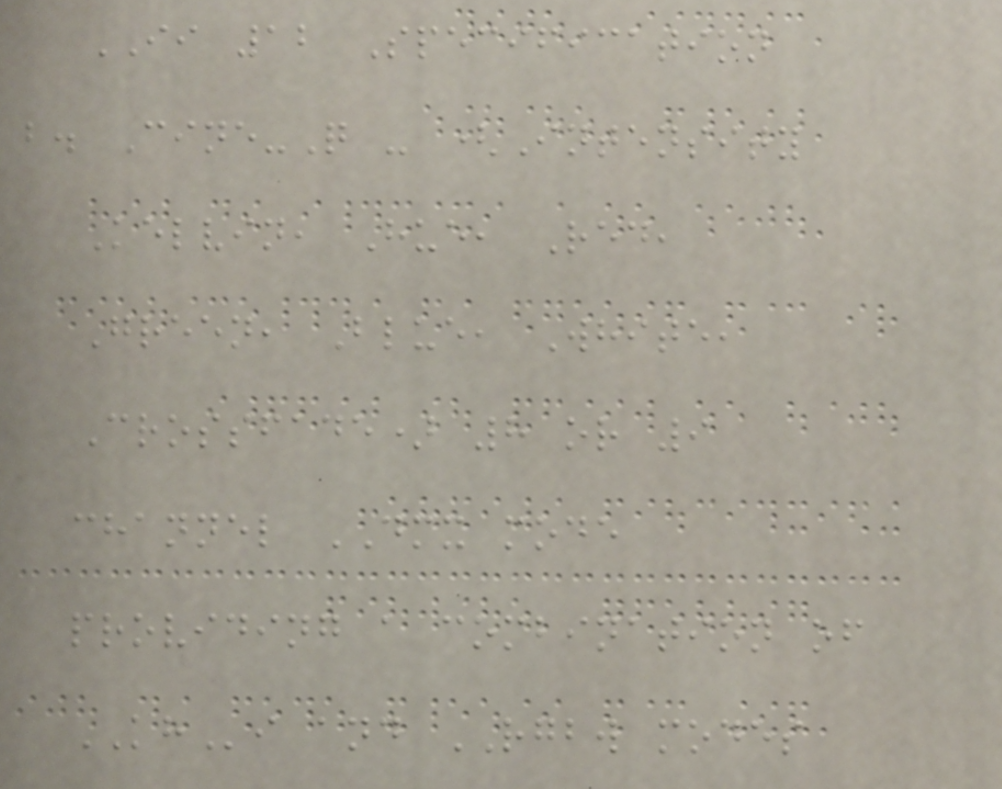II 12 Specification
b. Cine-Q - (Intensity
Kelvin, Hue, Red,
Green, Blue, White,
Crossfade) 8 or 9
channel DMX mode
providing a combination of
KHi and RGBW modes
